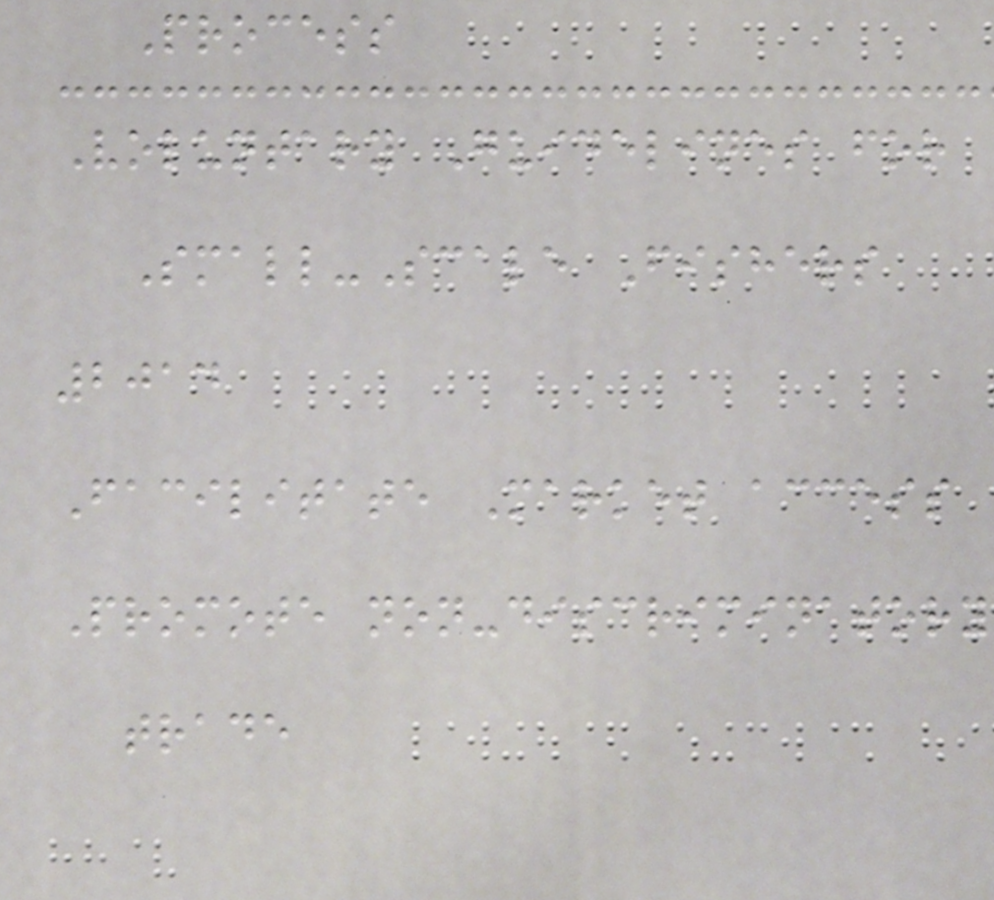Process
Voluntary Guidelines for
Small-Scale Fishers
2014
Facilitate Market access
Promote non-discriminatory
trade
